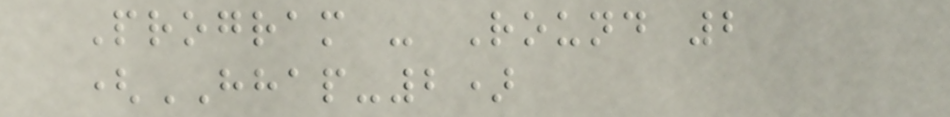Program - Round 2
(HHAP-2)
